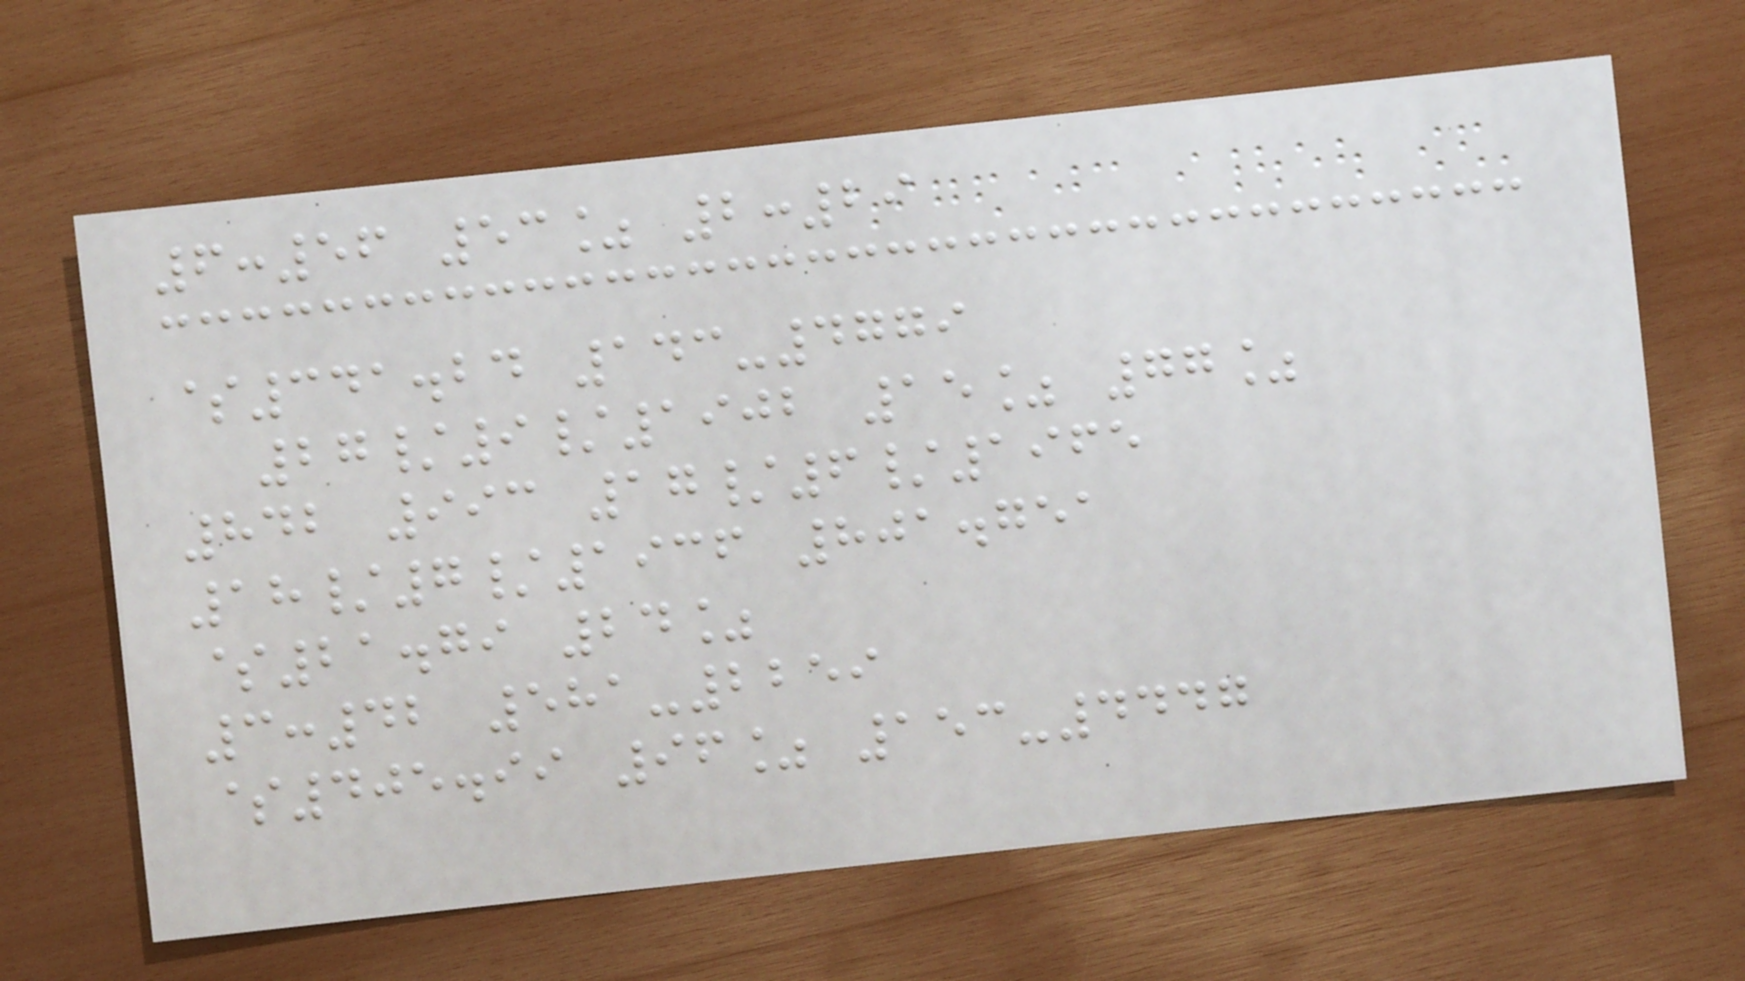6:56 53% 2:29
$341.24 143-4779
27/9/1902 15% 77%
842 993 17/6/1965
18/7/1936 801.751
$21.79 24%
3:42 581-2259
$405.99 96% 153-4447
